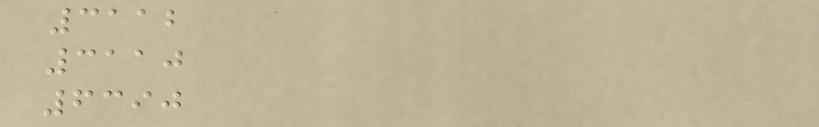3112
3110
6390
